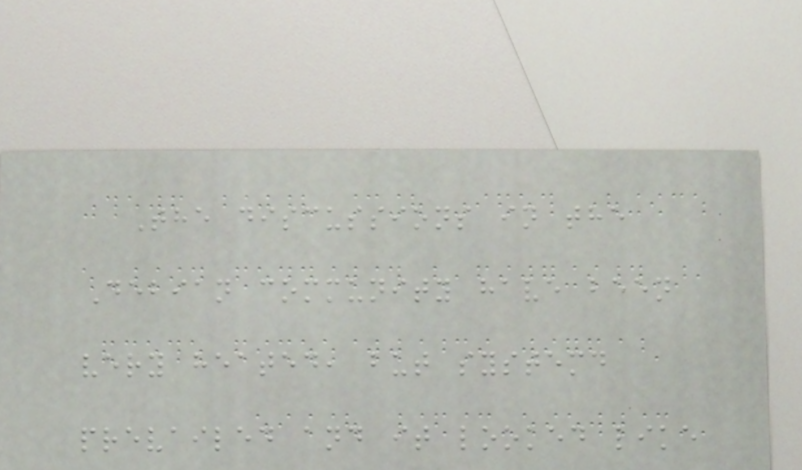The discussions in the
Debian community have been
very heated, but systemd
prevailed and it looked like
